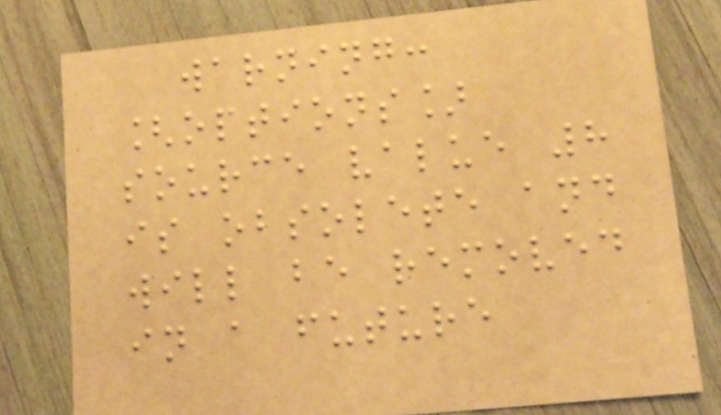warning:
[options]
source value 8
is obsolete and
will be removed
in a future
